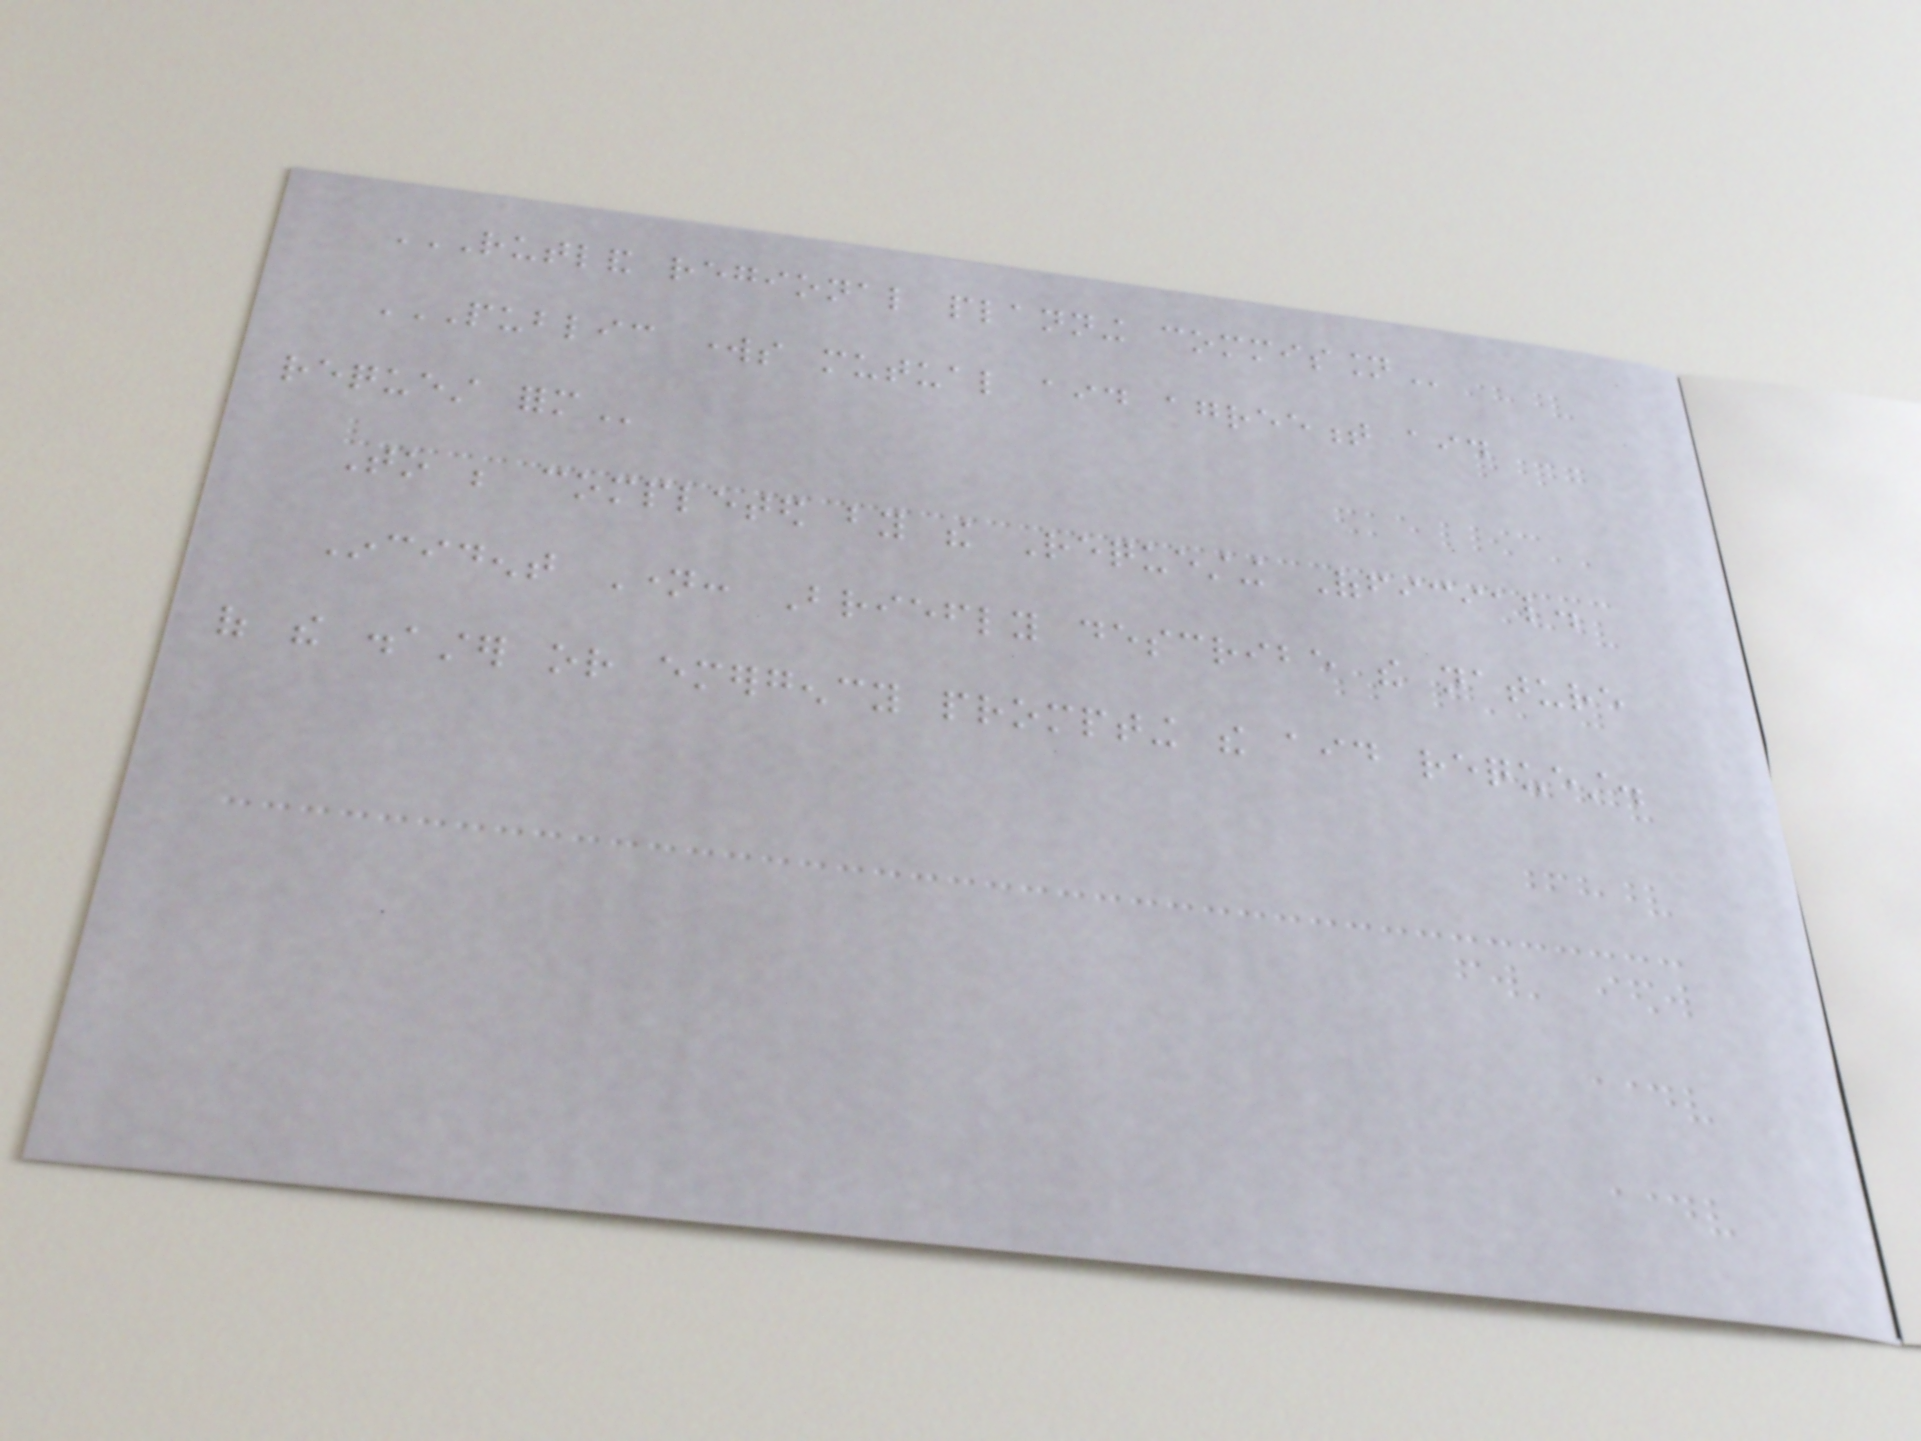RUTLAND REGIONAL PLANNING COMMISSION
PUBLIC WORKS MUTUAL AID AGREEMENT AID
REQUEST FORM
To be completed by the Requesting Official.
Incident Name: Briefly describe the nature
of the disaster or emergency prompting the aid request.
